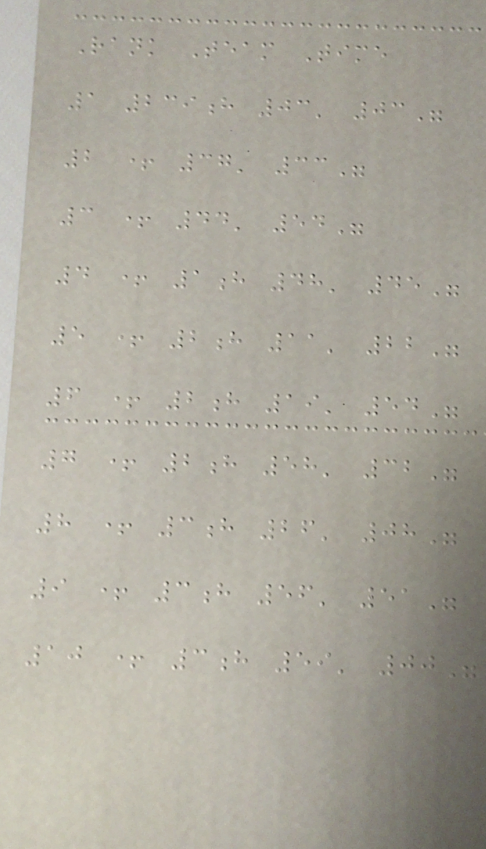Rank Team Time
1 239h 03' 03"
2 + 37' 33"
3 + 44' 54"
4 + 1h 48' 45"
5 + 2h 11' 22"
6 + 2h 19' 54"
7 + 2h 58' 32"
8 + 3h 26' 08"
9 + 3h 56' 51"
10 + 3h 59' 00"
